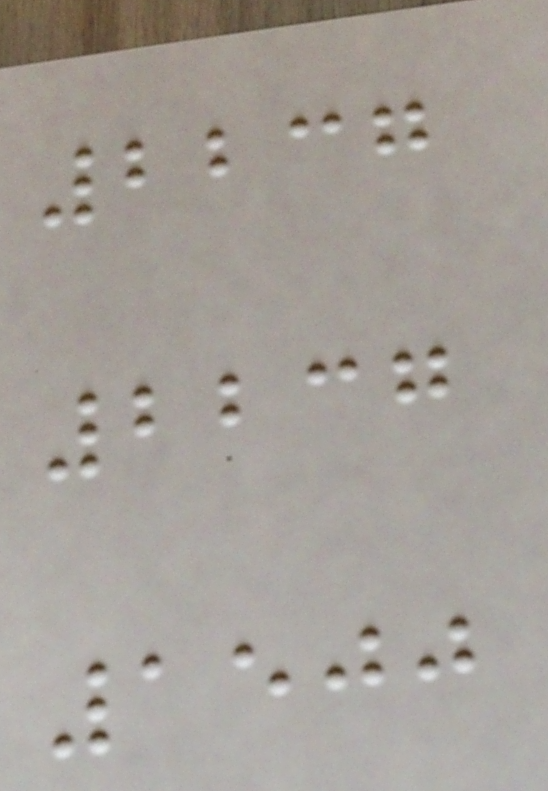2237
2237
1500
